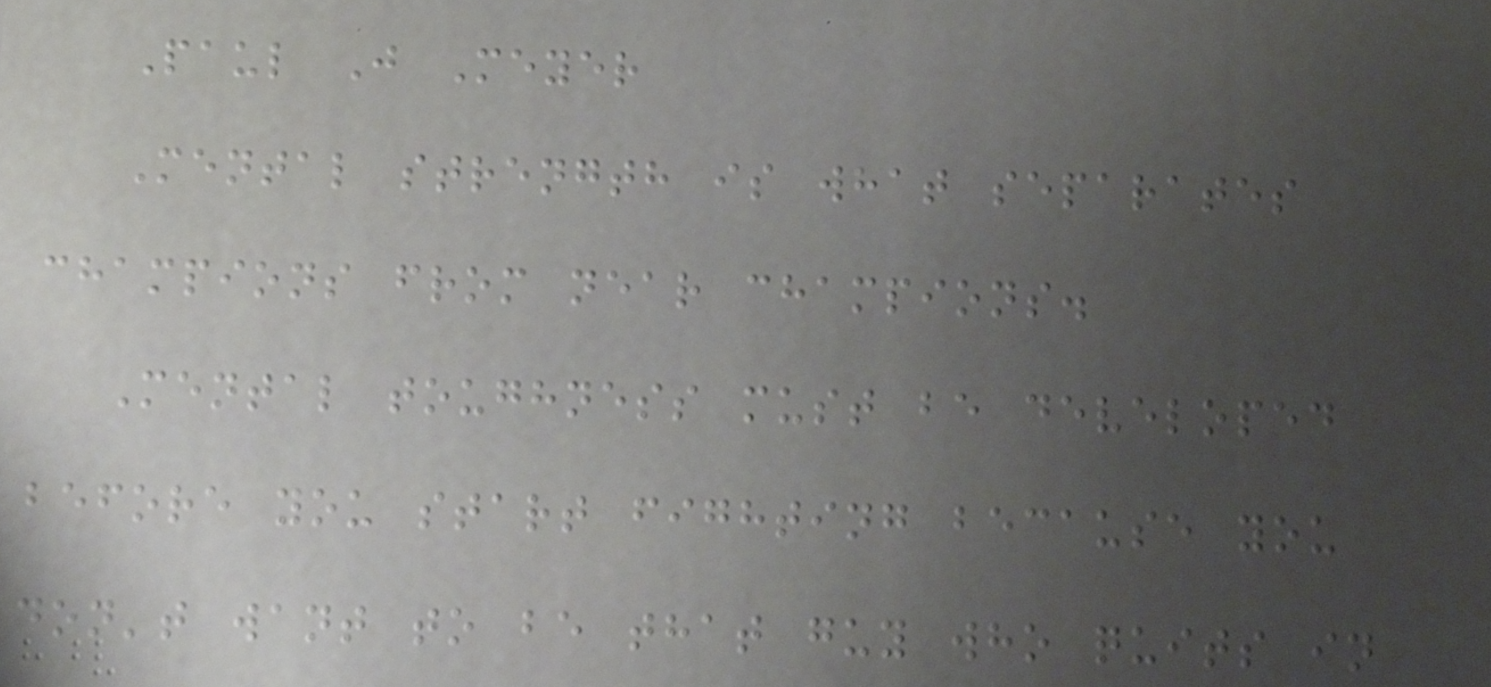Paul J Meyer
Mental strength is what separates
champions from near champions.
Mental toughness must be developed
before you start fighting because you
don't want to be that guy who quits in
